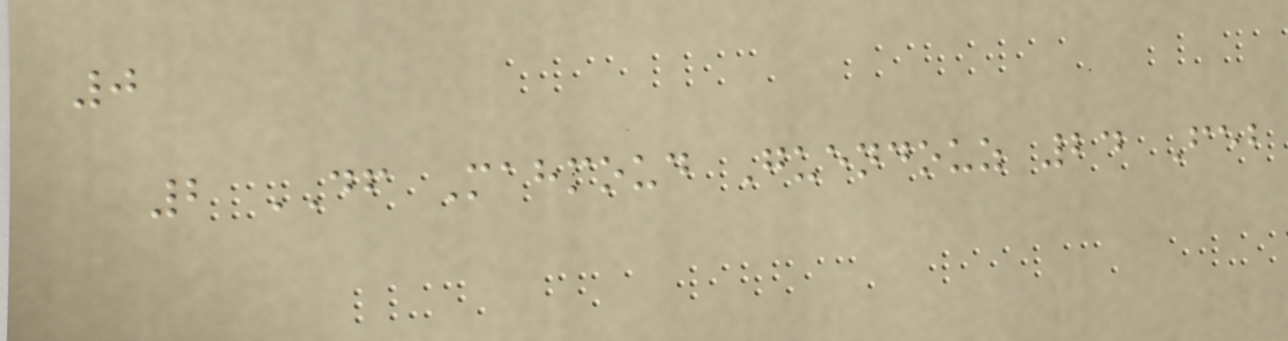0
2 DF Mahmoud Guendouz 24 Feb
